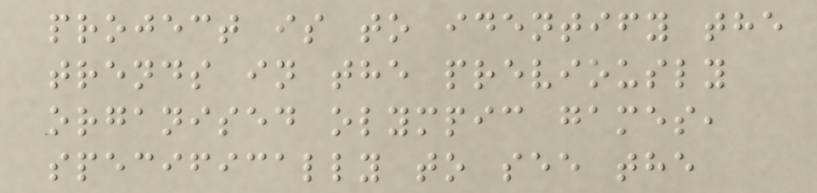project is to identify the
trends in the previously
organised olympic games,
specifically to see the
